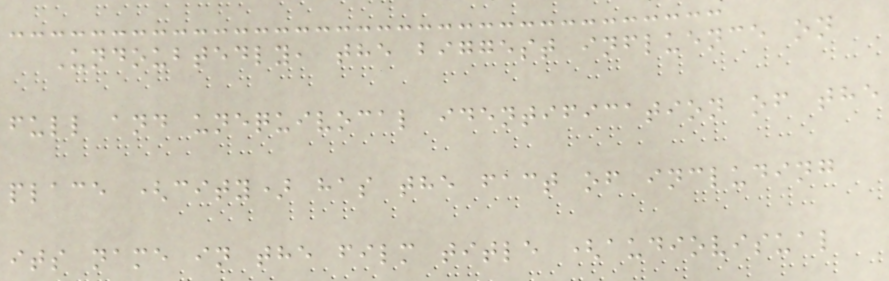Undoubtedly, the biggest influence on
full and unequivocal identification of the
place (city) has the fact of including
its name in the film title (audiovisual
